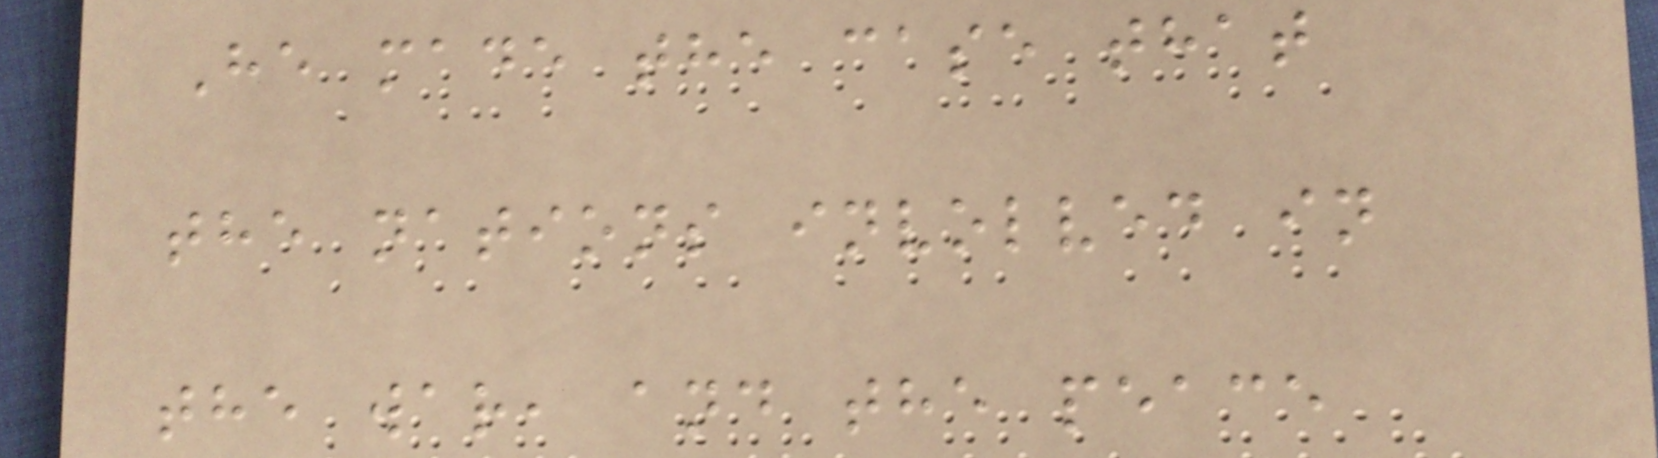He made the case that
the nations involved in
the war, and the peace
